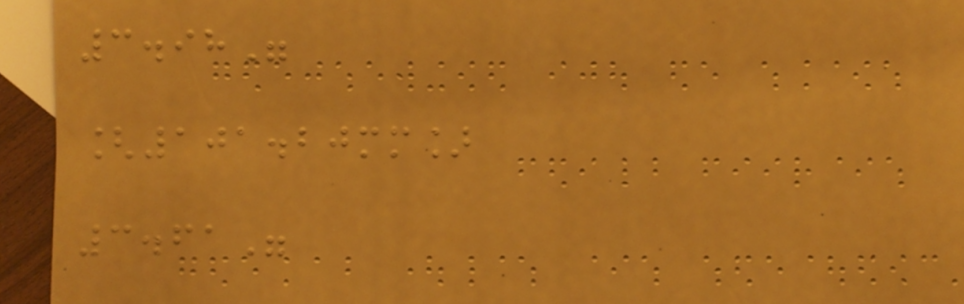3.98"
[101.20mm]
3.61"
